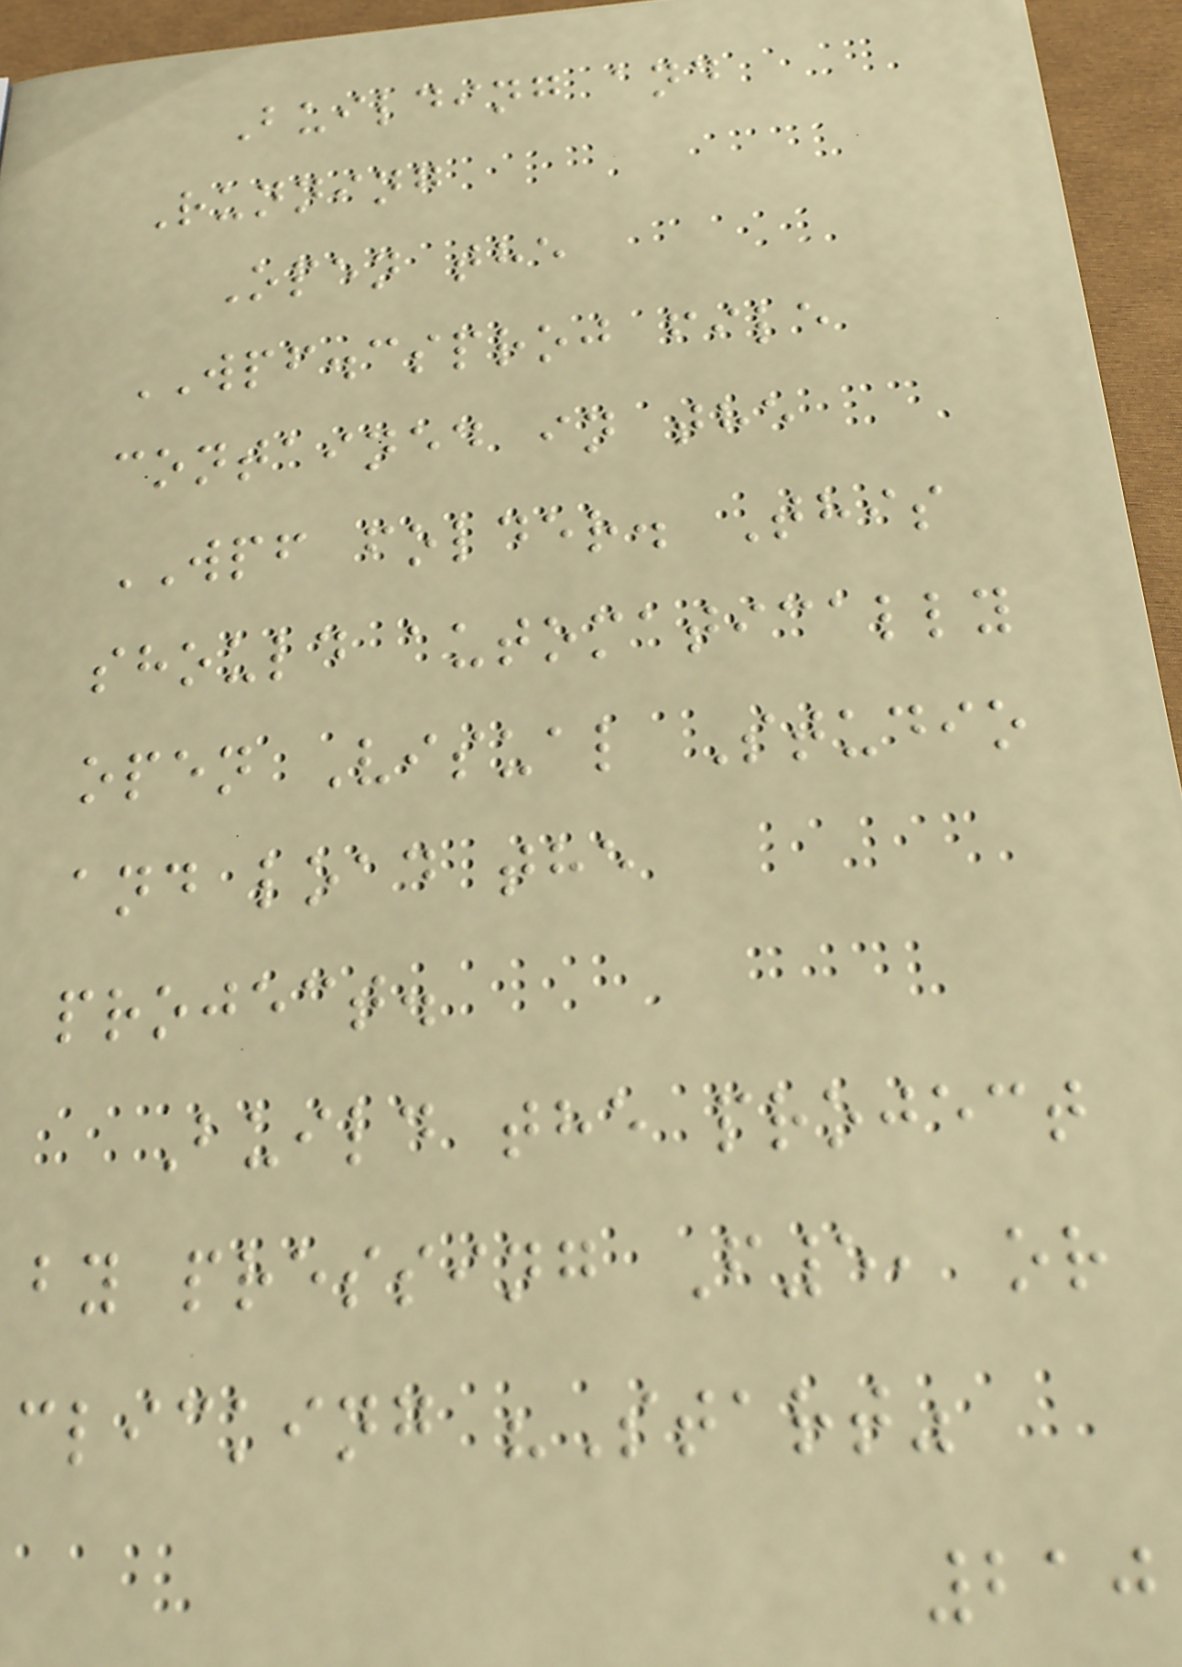Building and
Running
Open the
WPF.csproj file
contained in the
WPF folder. This
should automatically
open Visual Studio
and load the
project.
Build the project
by pressing F5, or
clicking "Start"
210
